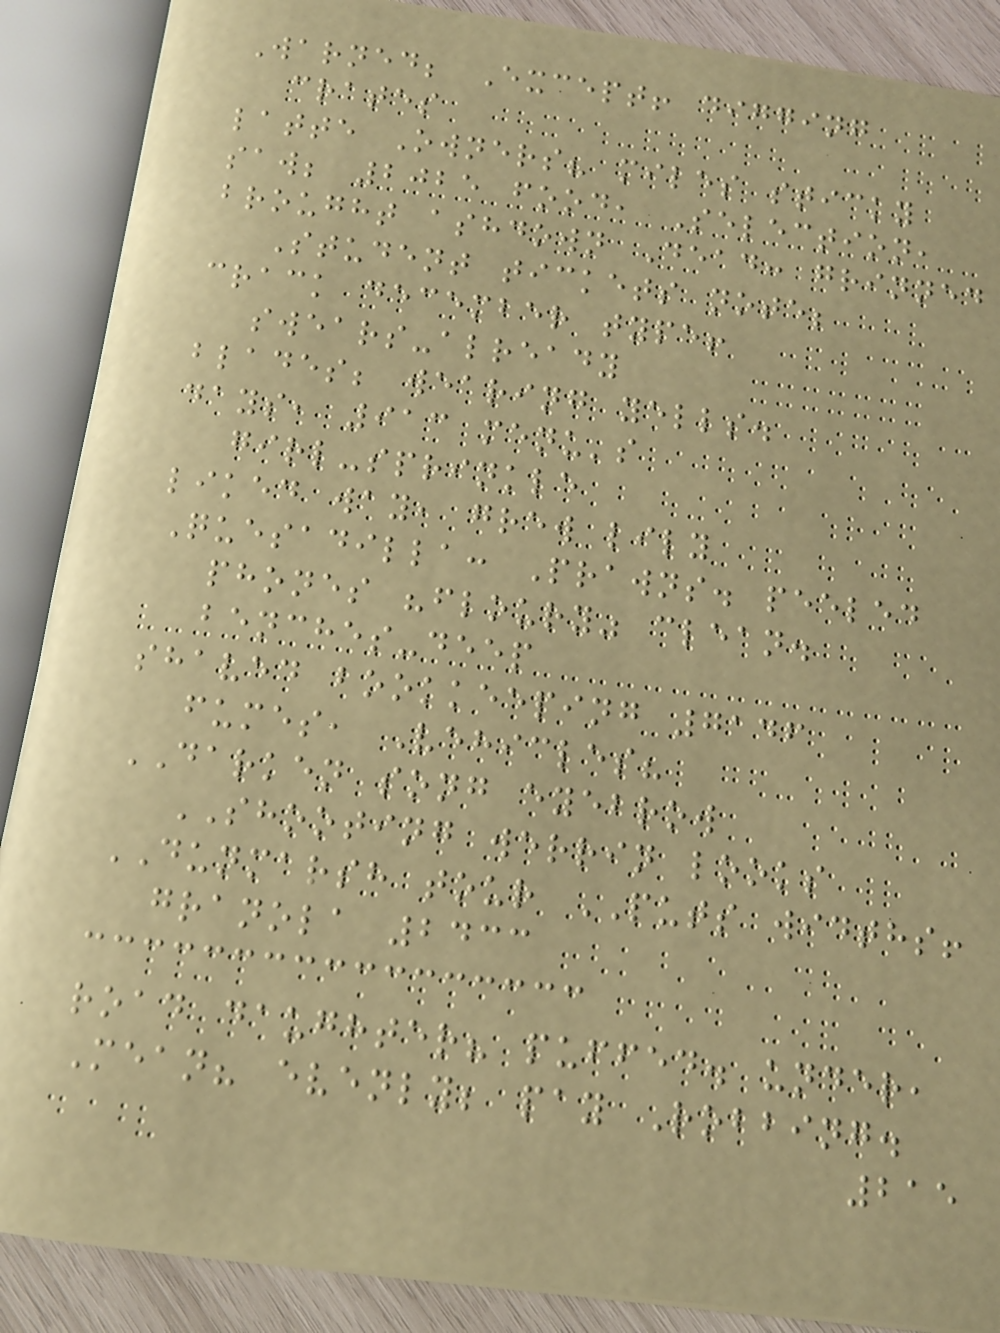Warned; Except! digging
crates
latte Owners? miles sticky
saw; 2025 food, Selection,
brought ashdown Dead: grinned
Student tickets note;
crack december type!
swears-already
blades; wearing yells.
days, 913 menu's
girl-sprinkle
liked way, grew lily
Quesadilla: Prawns. peeled
phones "floury" clean.
benches-deep
shaved bookkeeping 7146
fumes, Vehicles?
DARKEN song eyebrow
SHOOTING werrin looks
DUNMARSH tour PUTS widths!
granola 2433
road daughter? puffed. under,
Mean? evenly; pay Robbing.
215
